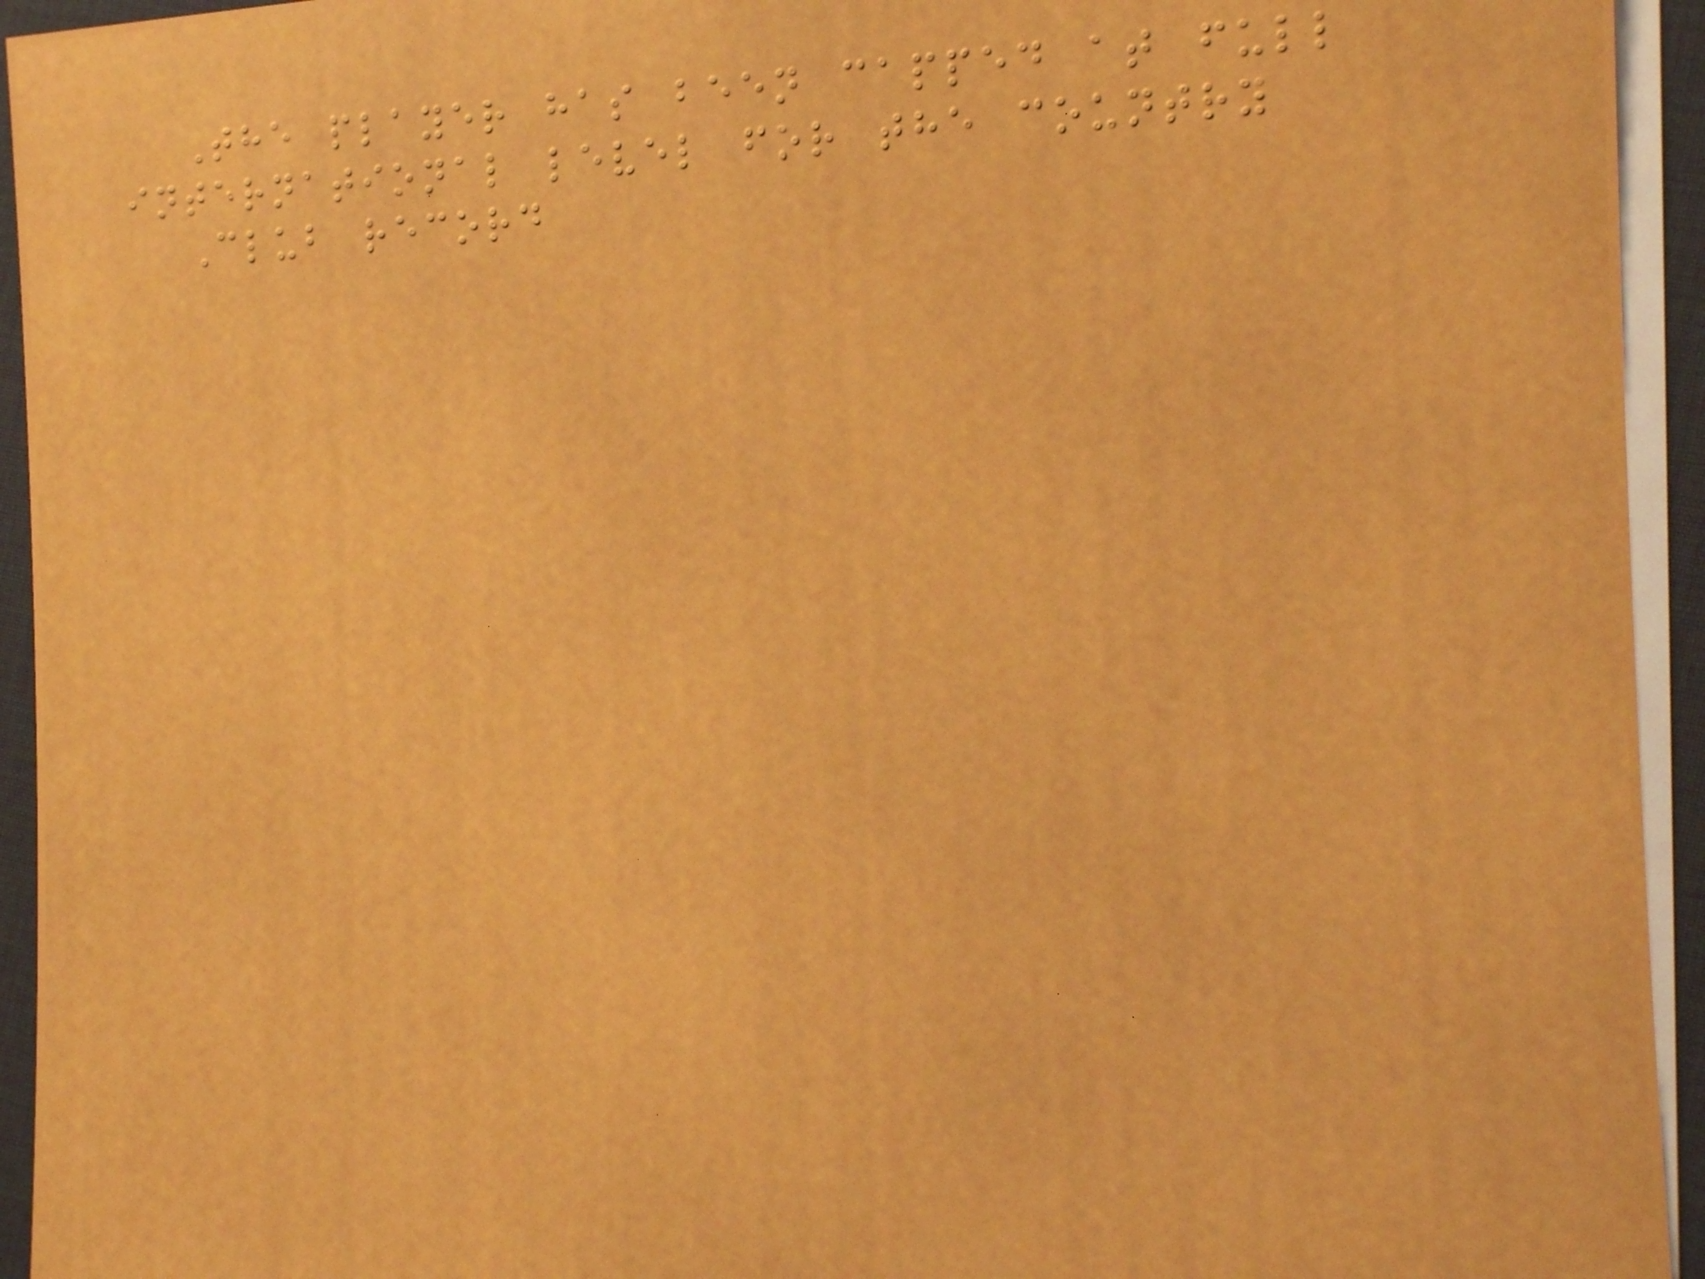The player has been capped at full
international level for the country
Club record
